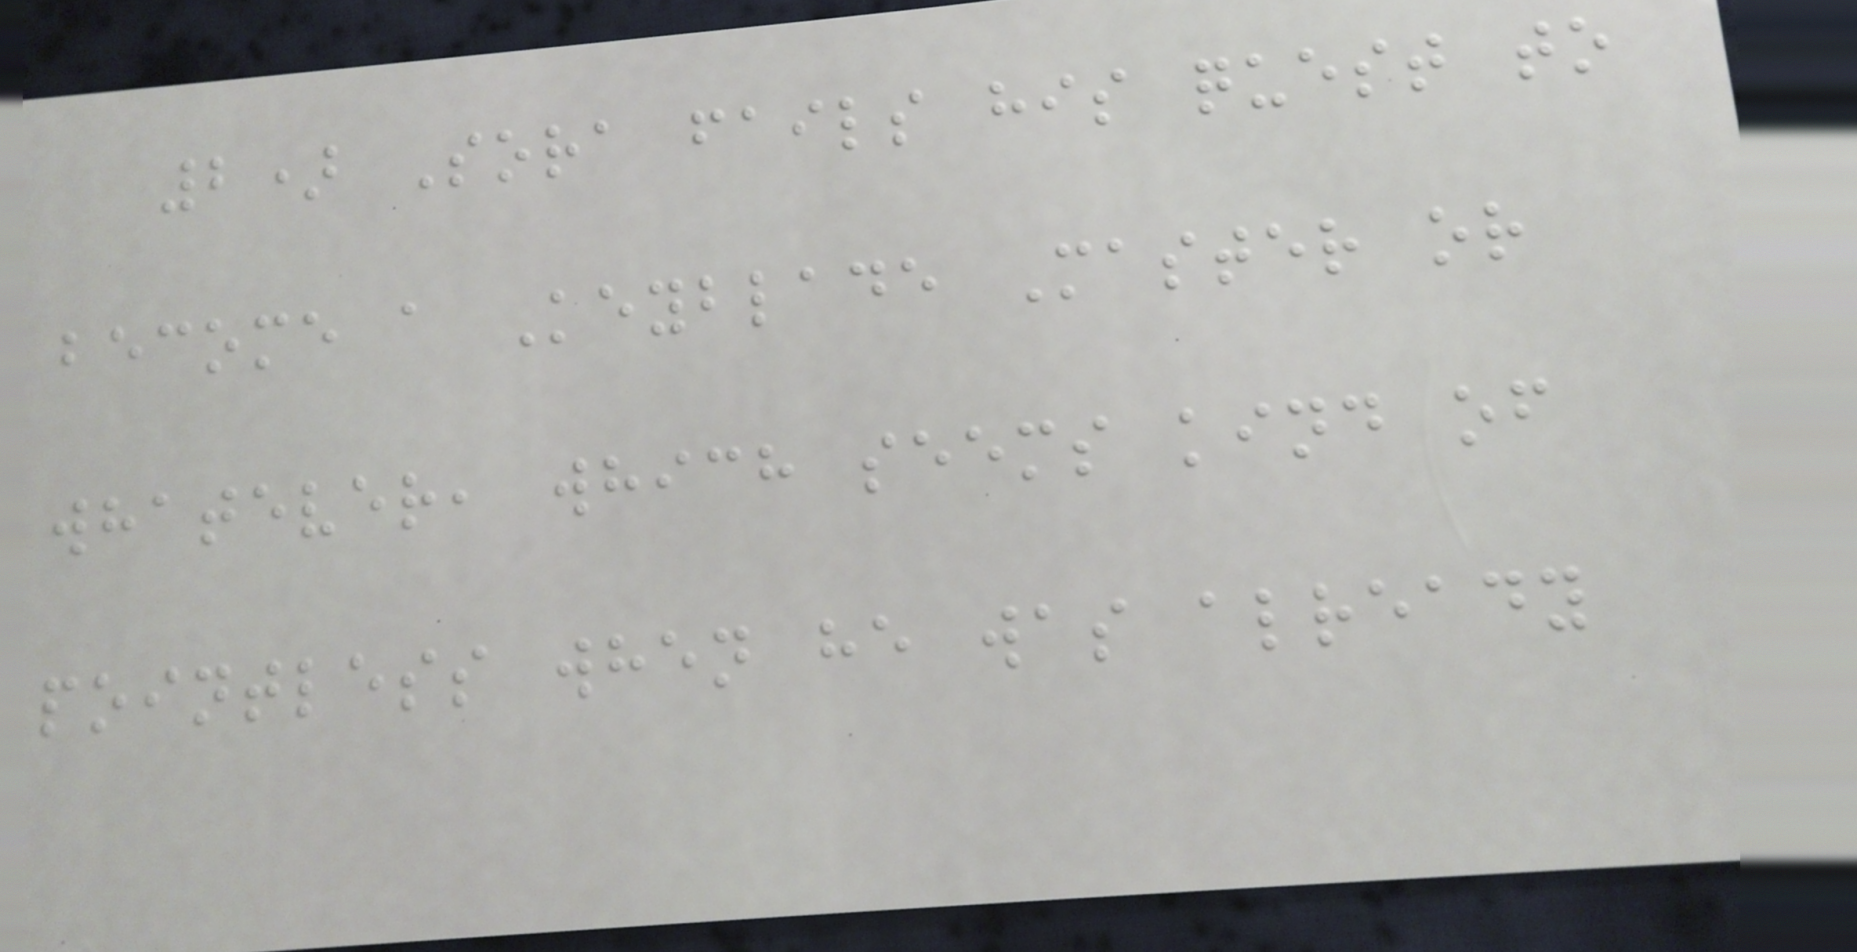2) Sora fails his quest to
become a Keyblade Master or
whatever, which seems kind of
pointless when he was already
